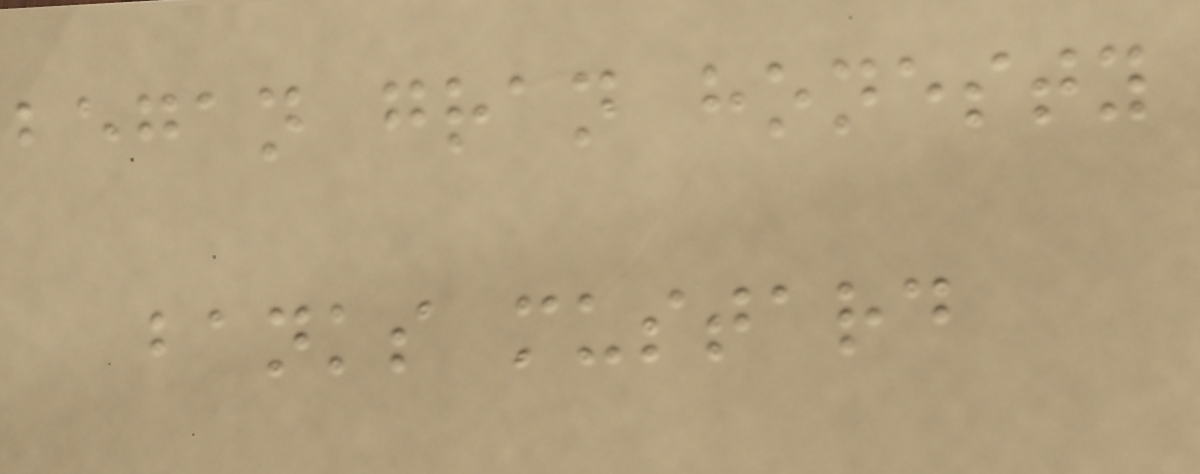began gran honesty
banks mustard
